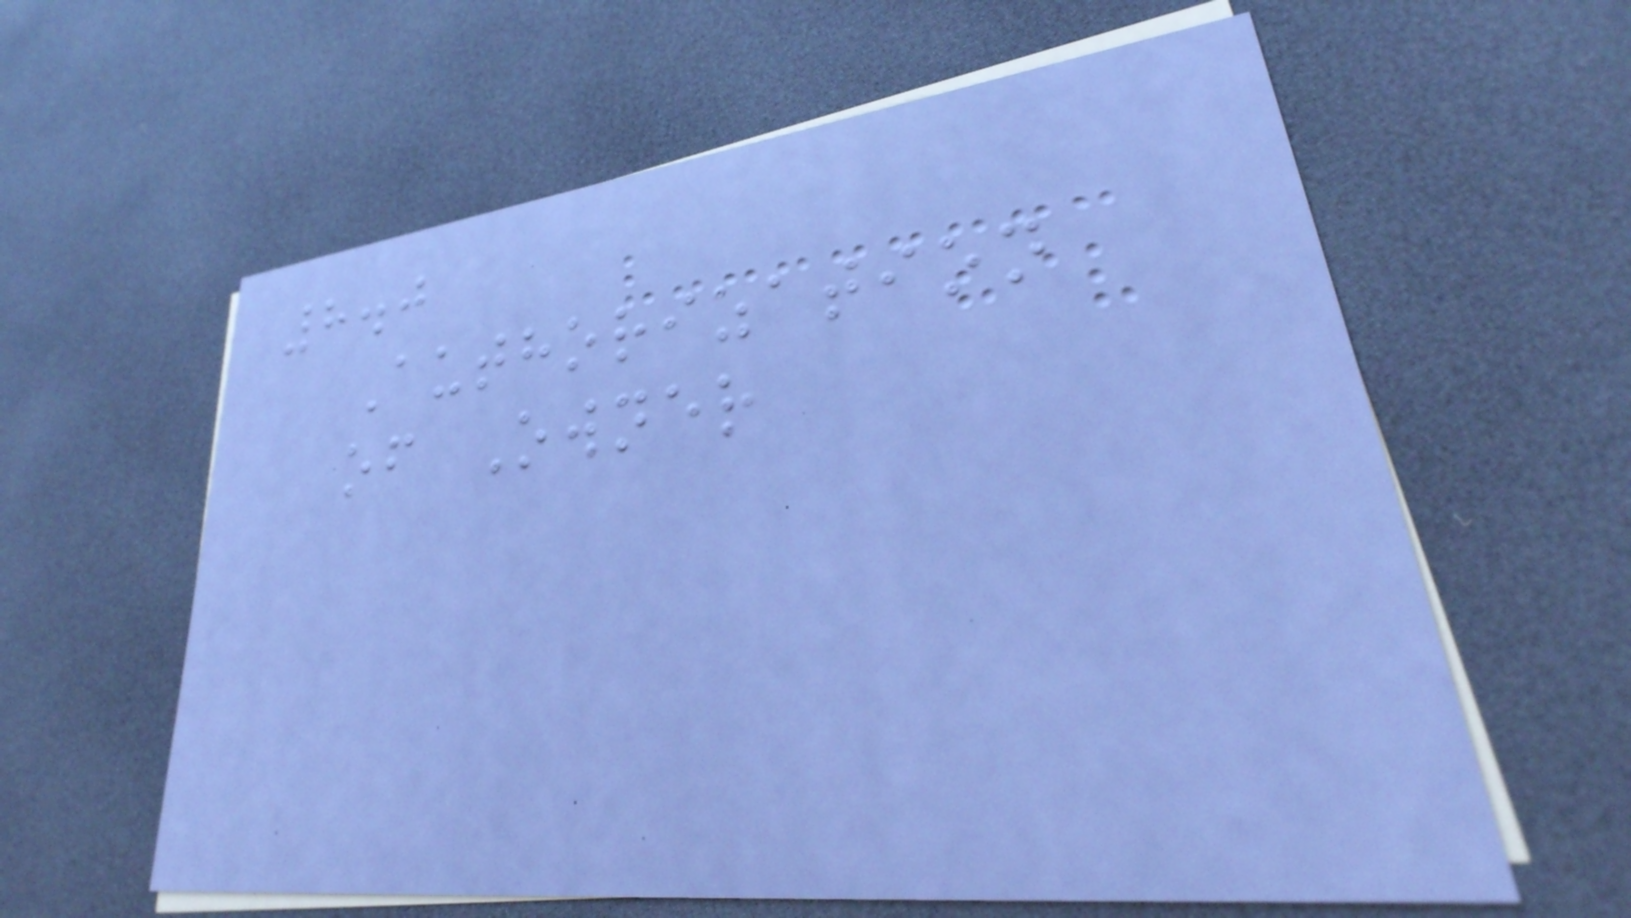8.0
Authorization
of Owner
